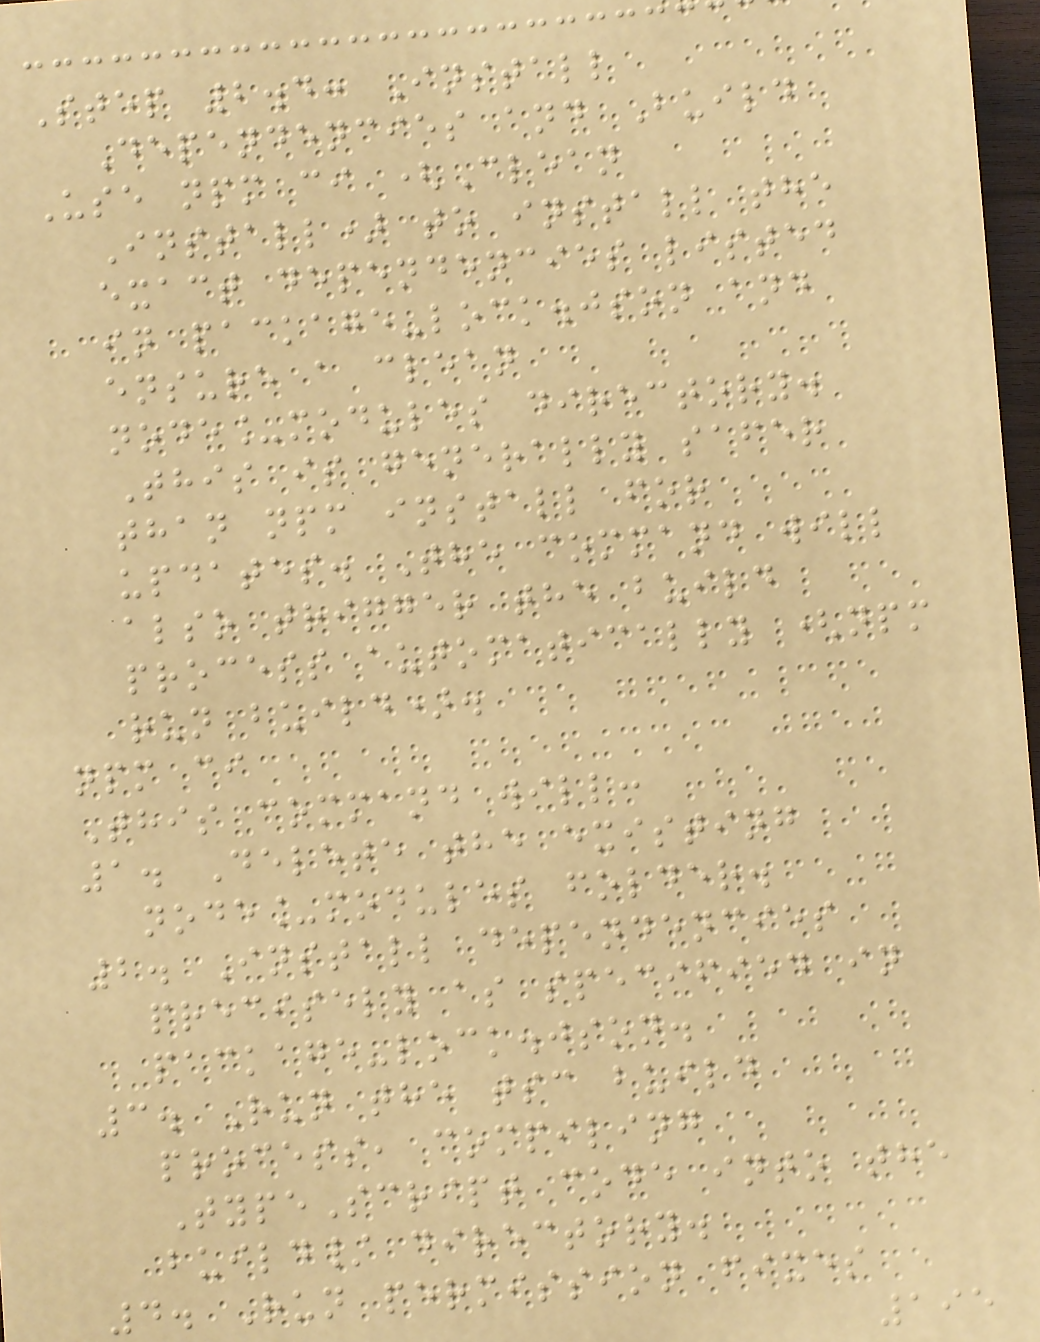Step 2.4: Install
Dependencies and Build
Use npm ci (Clean
Install) to install the
exact dependencies listed
in package-lock.json and
ensure a clean
node_modules directory.
This is generally safer
than npm install for
updates. The command will
also trigger the build
process automatically (npm
run build).
npm ci
This command will:
1. Delete the existing
node_modules folder.
2. Install dependencies
precisely as specified in
package-lock.json.
3. Run the tsc build
process, compiling
TypeScript code into the
build/ directory.
4. Run permission fixes
195
